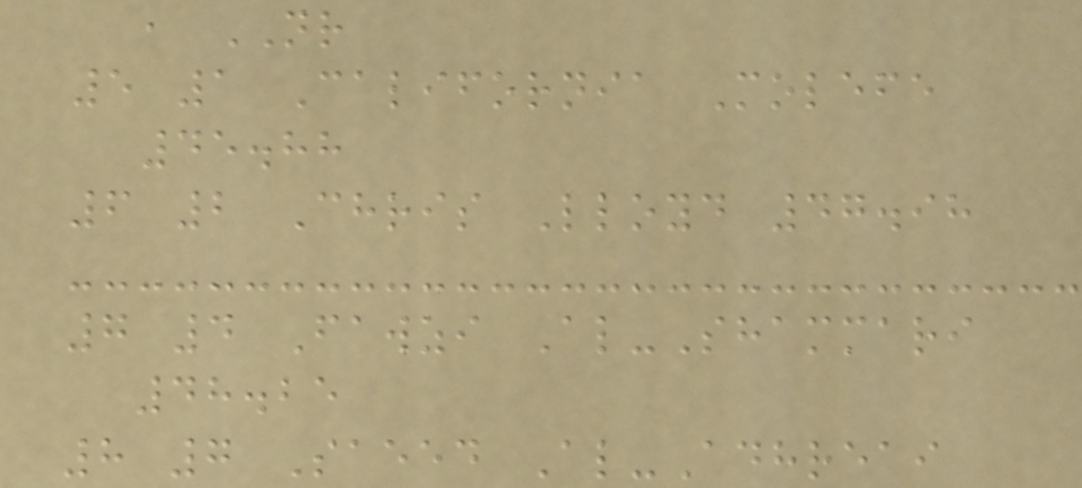, NR
5 1 California Molefe
45.88
6 2 Chris Lloyd 47.98
7 4 Fawzi Al-Shammari
48.25
8 7 Saeed Al-Adhreai
